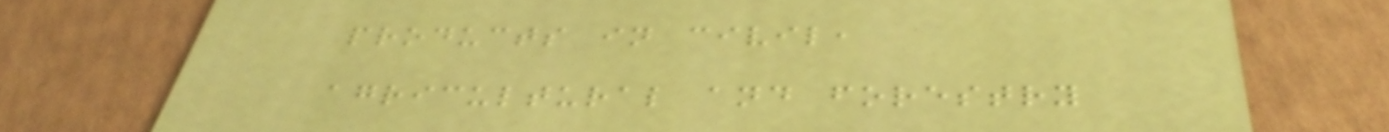products in civil,
agricultural and forestry
